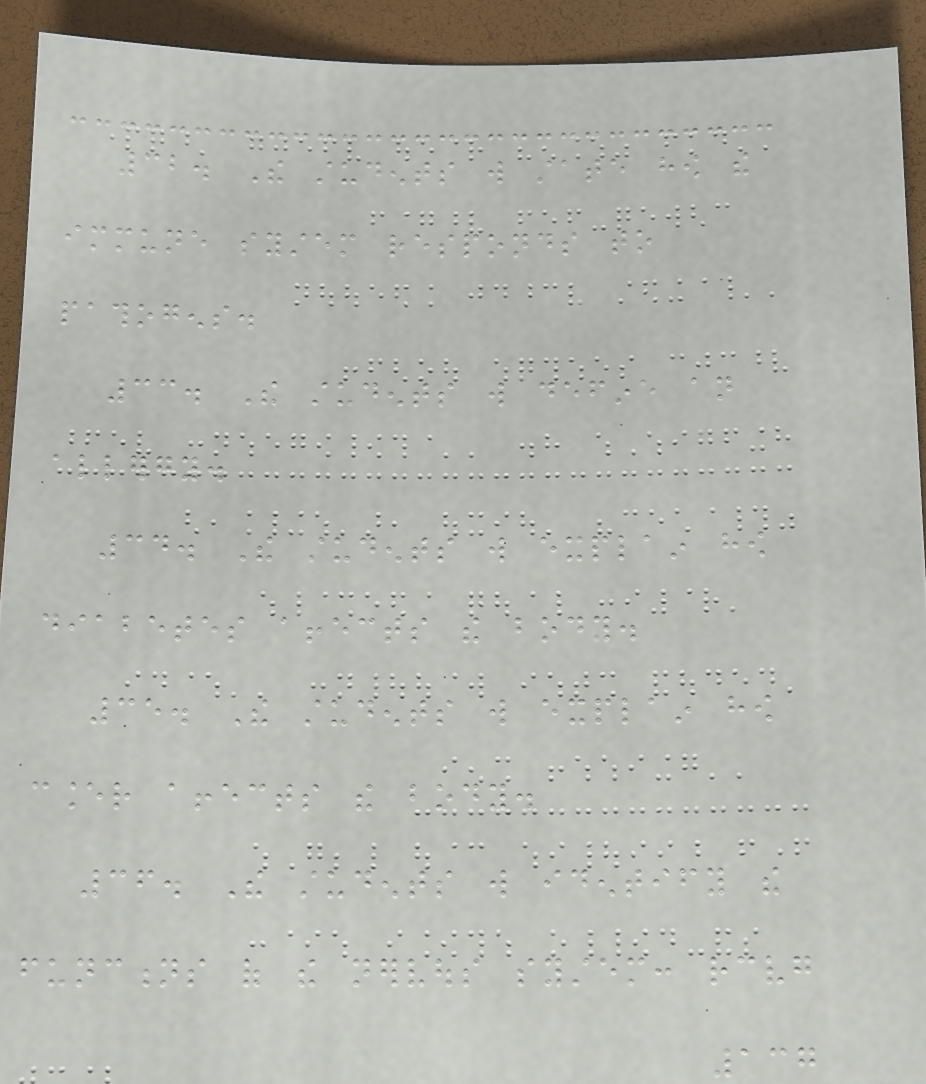32. The students will state how the
immune system responds to
pathogens.
33. The students will define an
allergy.
34. The students will explain how
diabetes affects the body.
35. The students will explain how
cancer affects the body.
36. The students will identify the
functions of the nervous system: receiving
137
